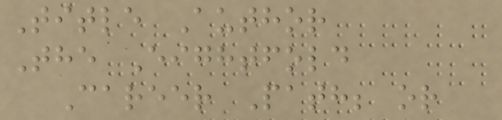Title Author
The Eightfold
Career Path; or
